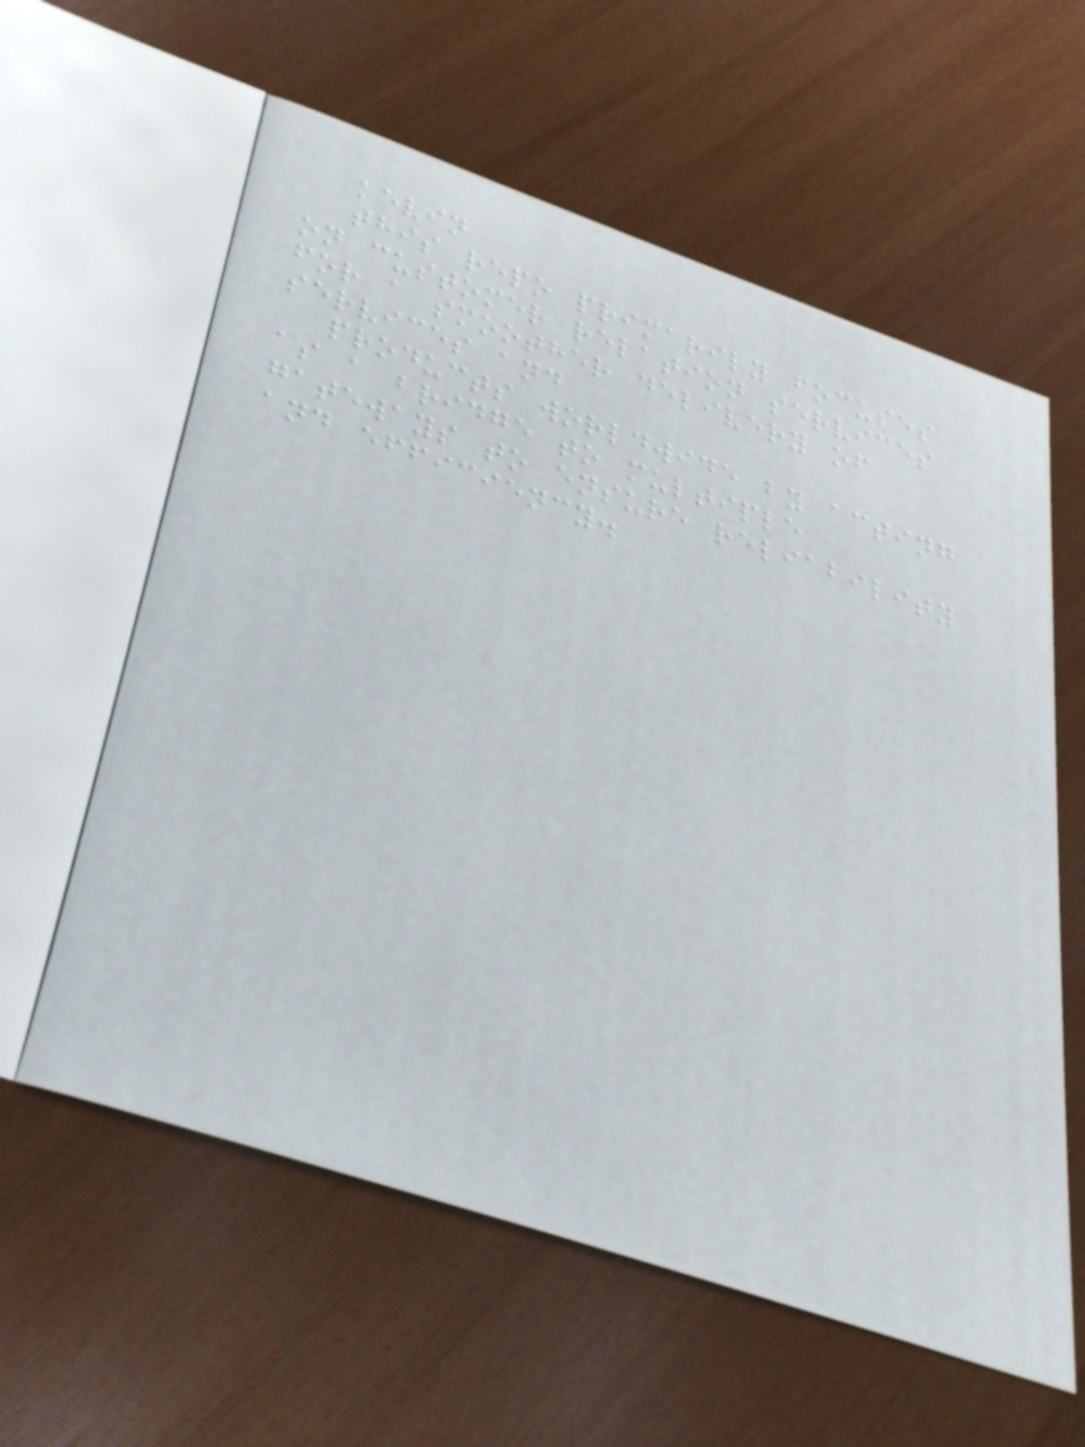kevin
this repo primarily focuses
on customer relation services
for a smoother delivery of
services and
products worldwide by acting
as a bridge to multiple
gateways to ensure reliability
and efficiency.
